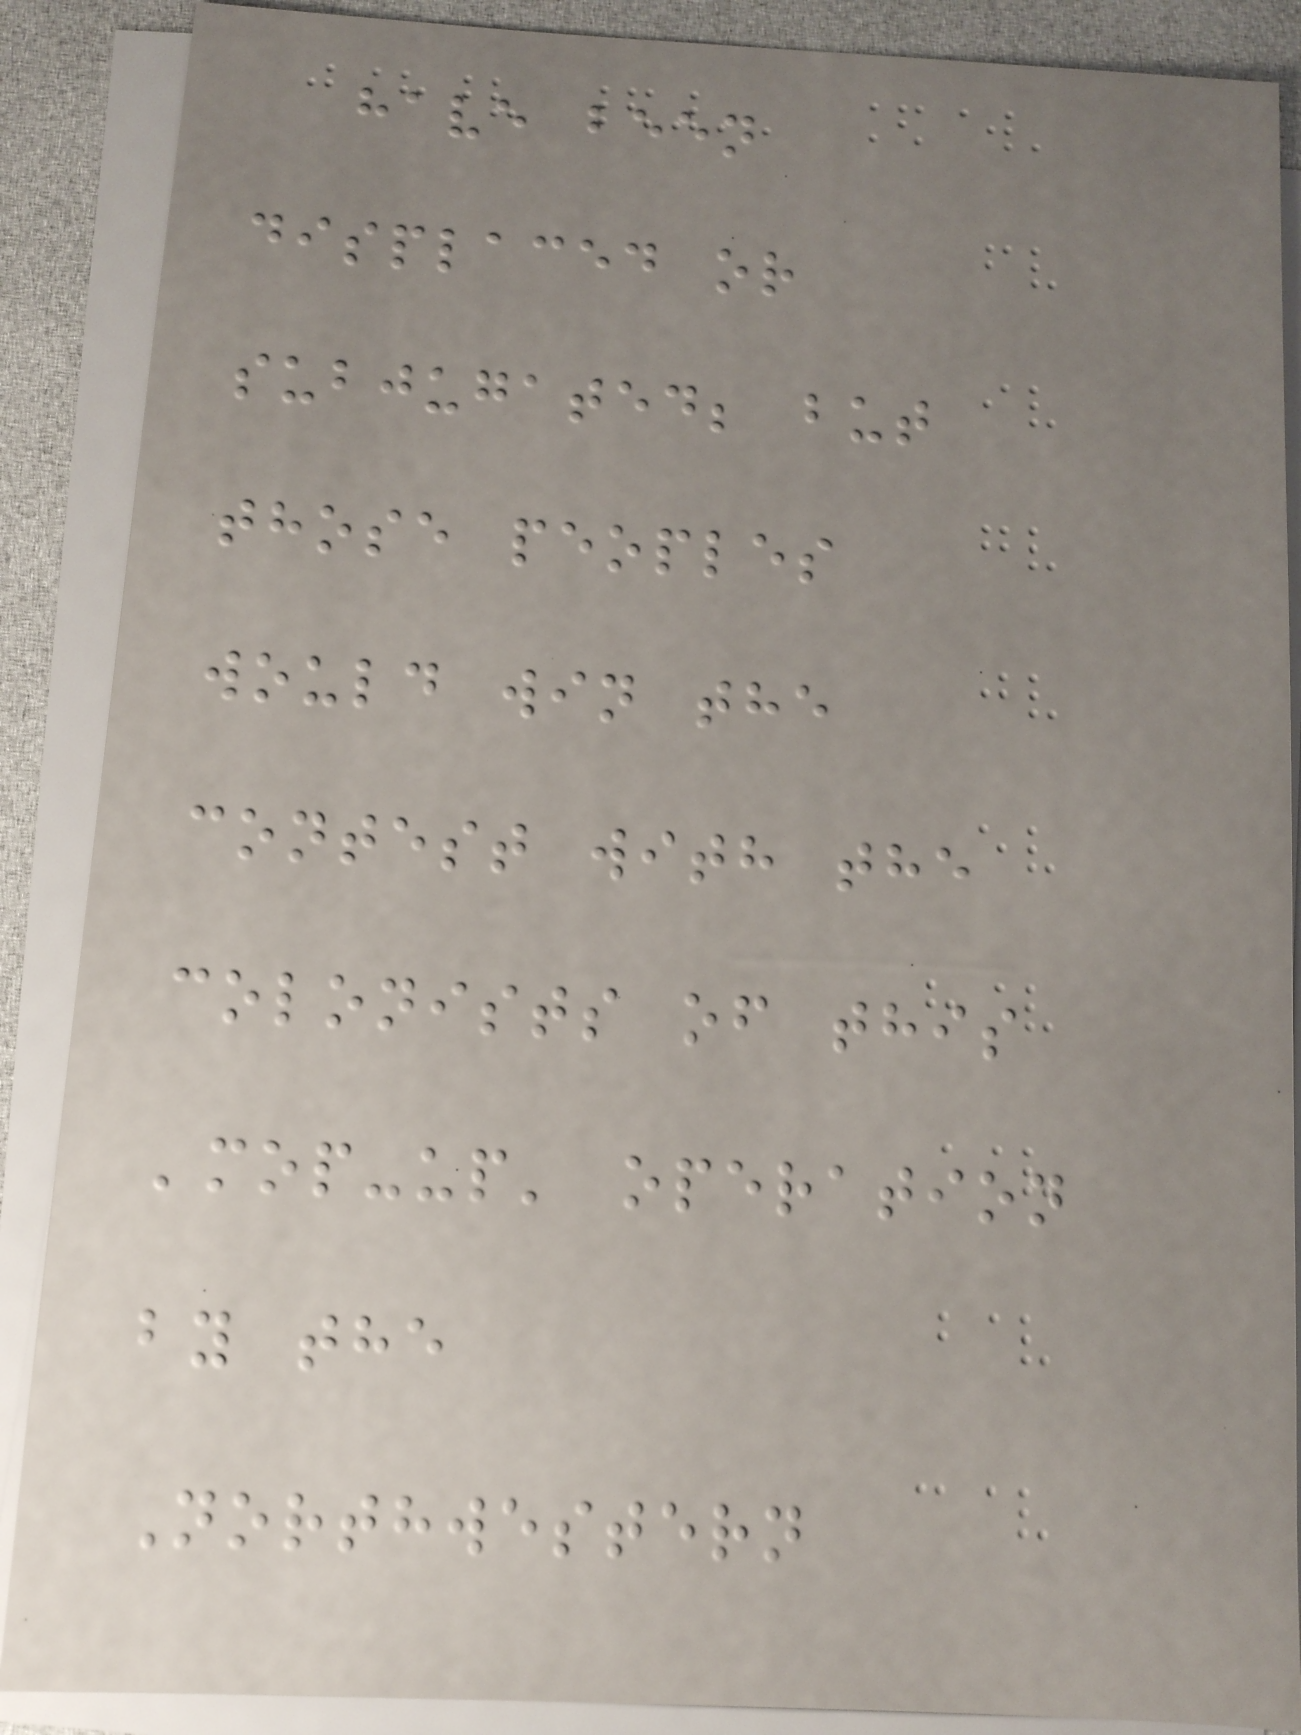have been
displaced or
subjugated; but
those peoples
would win the
contest with the
colonists of this
'mop-up' operation
by the
Northwestern
